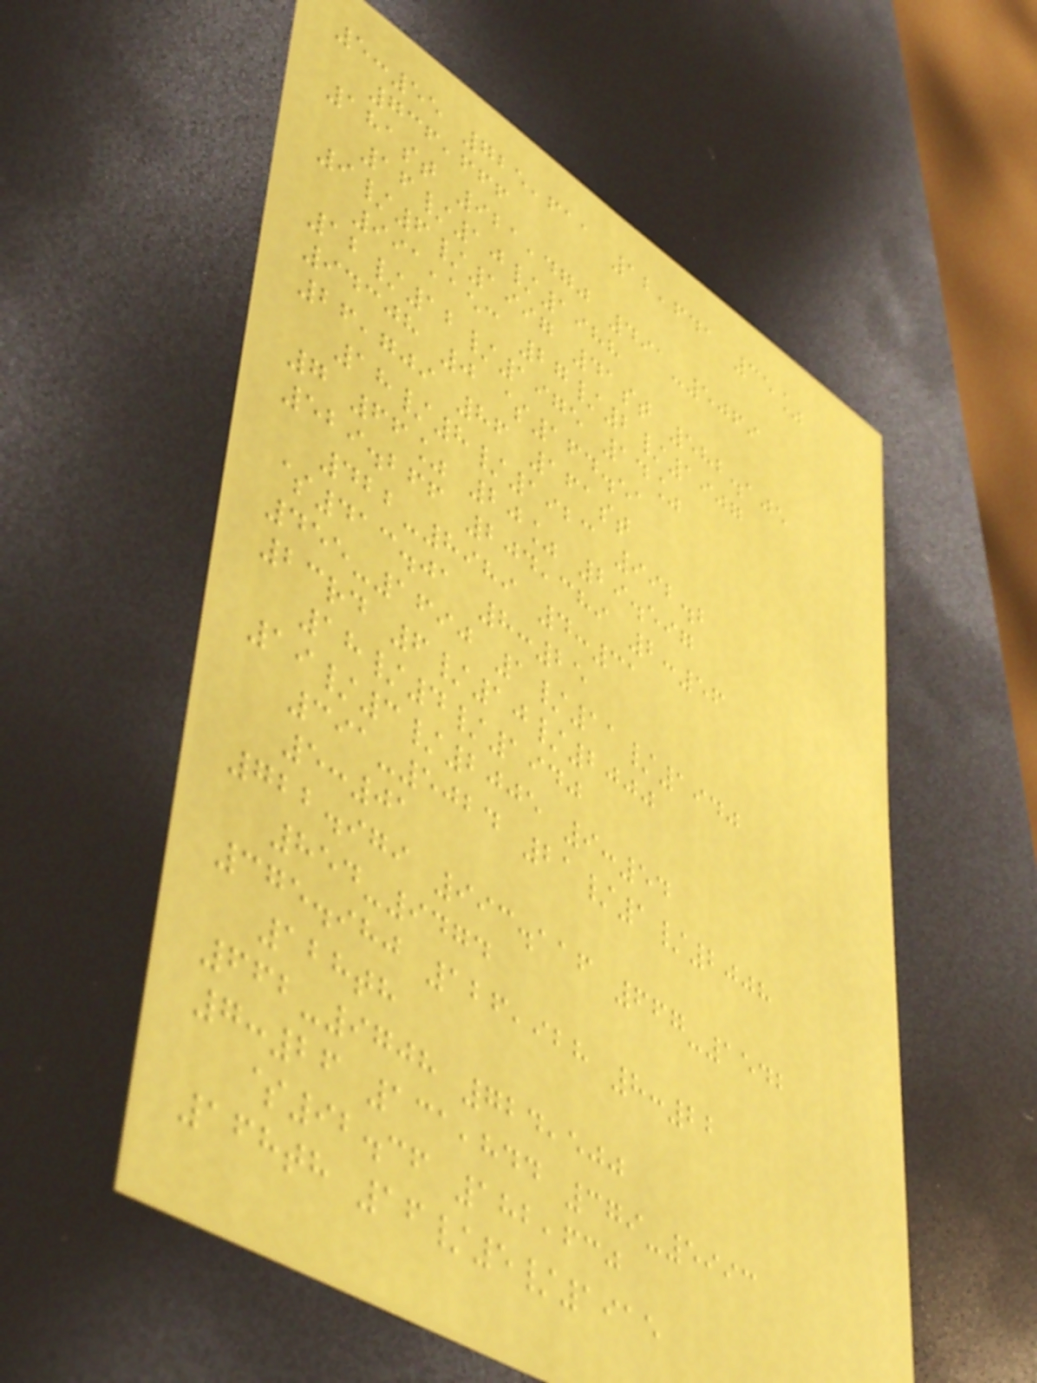5:55 725,611 12,641 35%
736,666
181st 921,470 491-5069
16/10/1988
9/6/1997 41st 582.105
991,153 27/2/1907
12/12/1975 14%
94308 0 $164.51
26,709 86 161st
18/8/1923 992.2
7 66% 20% 29.597
529.266 204,389 2:56
422-8989 4:31
$413.01 8:25
455-1690 1/11/1940
23rd 6/10/2000
18/4/1940
19/3/2005 9:54
391-5024 21/1/2008
5:01
722.979 993.116 667-1542
854-9474
375.980 126,928 8:22
128th
662-9708 724,500
7:26 131,844 379-5993
$92.36 182,630
168th 16/5/1915
